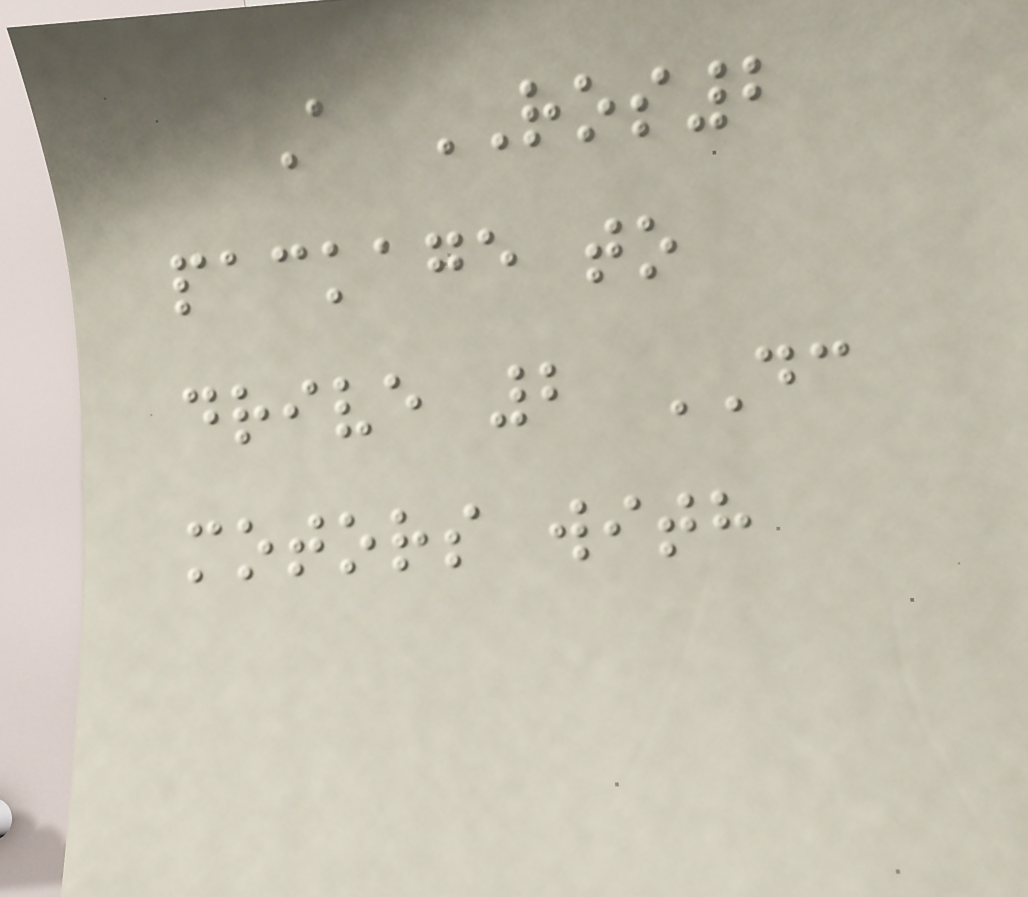A ROS2
package to
drive 2 DC
motors with
